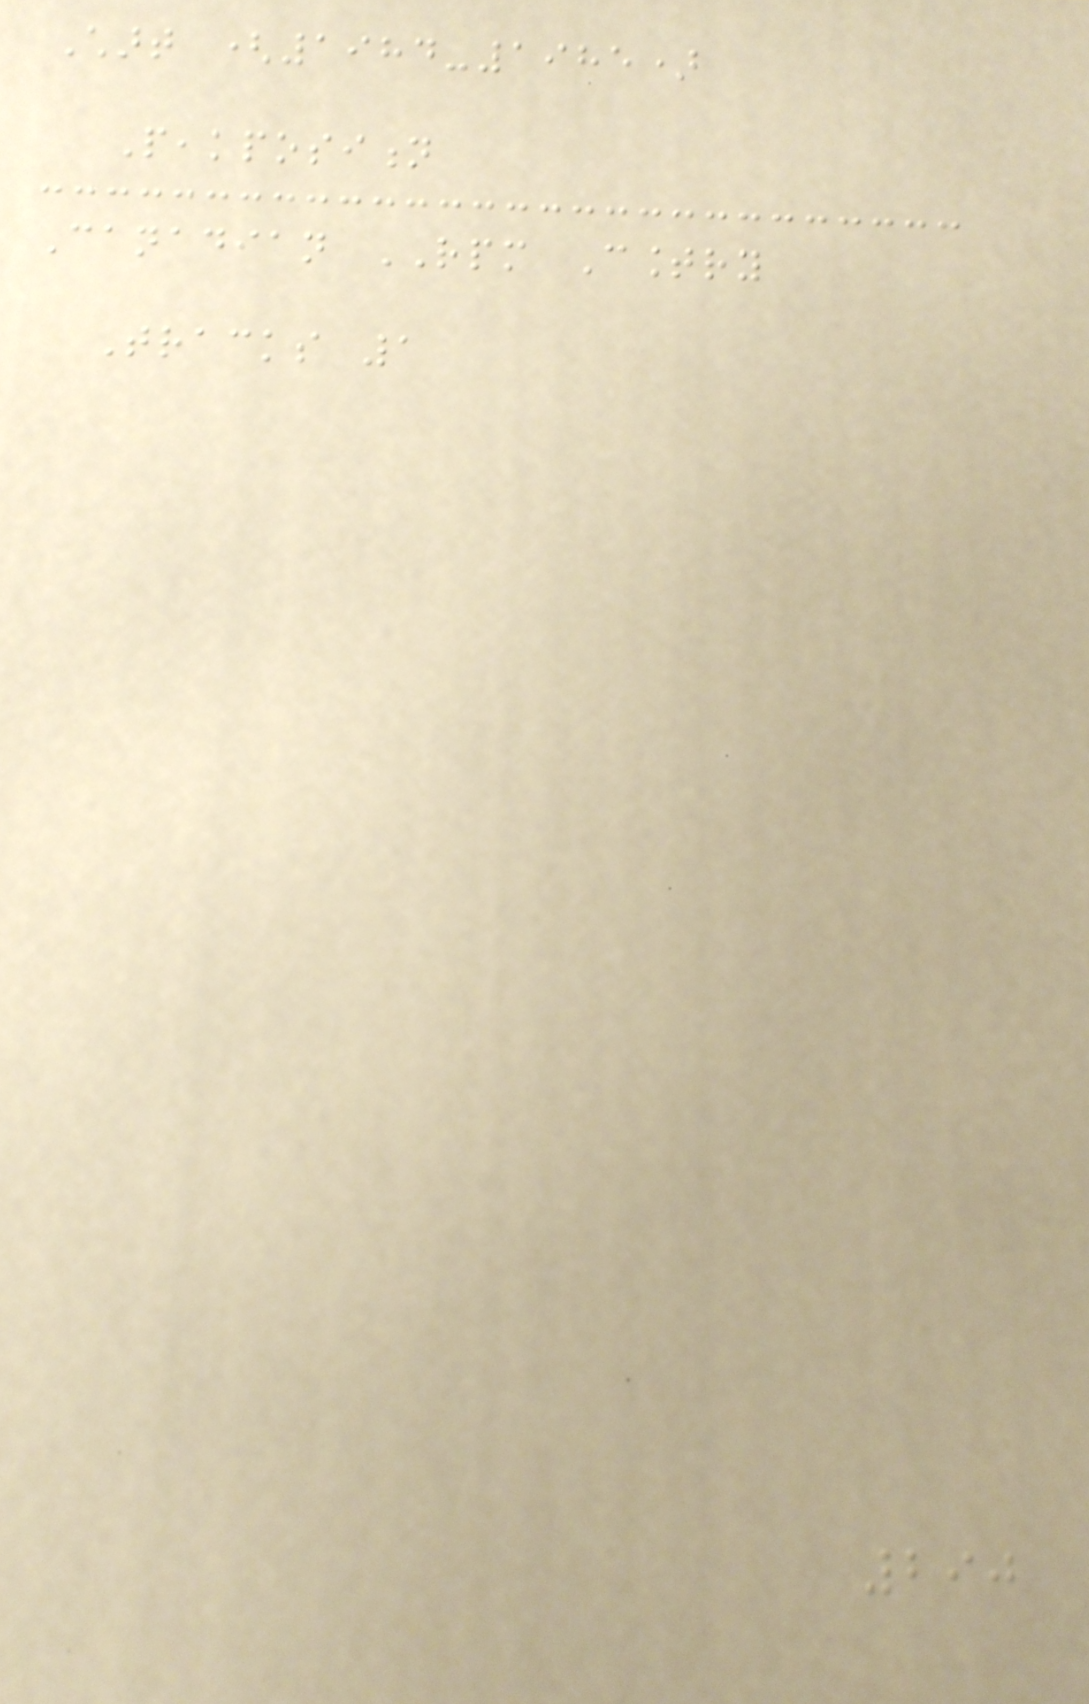Chart (1984-1985)
Peakposition
Canadian RPM Country
Tracks 1
290
